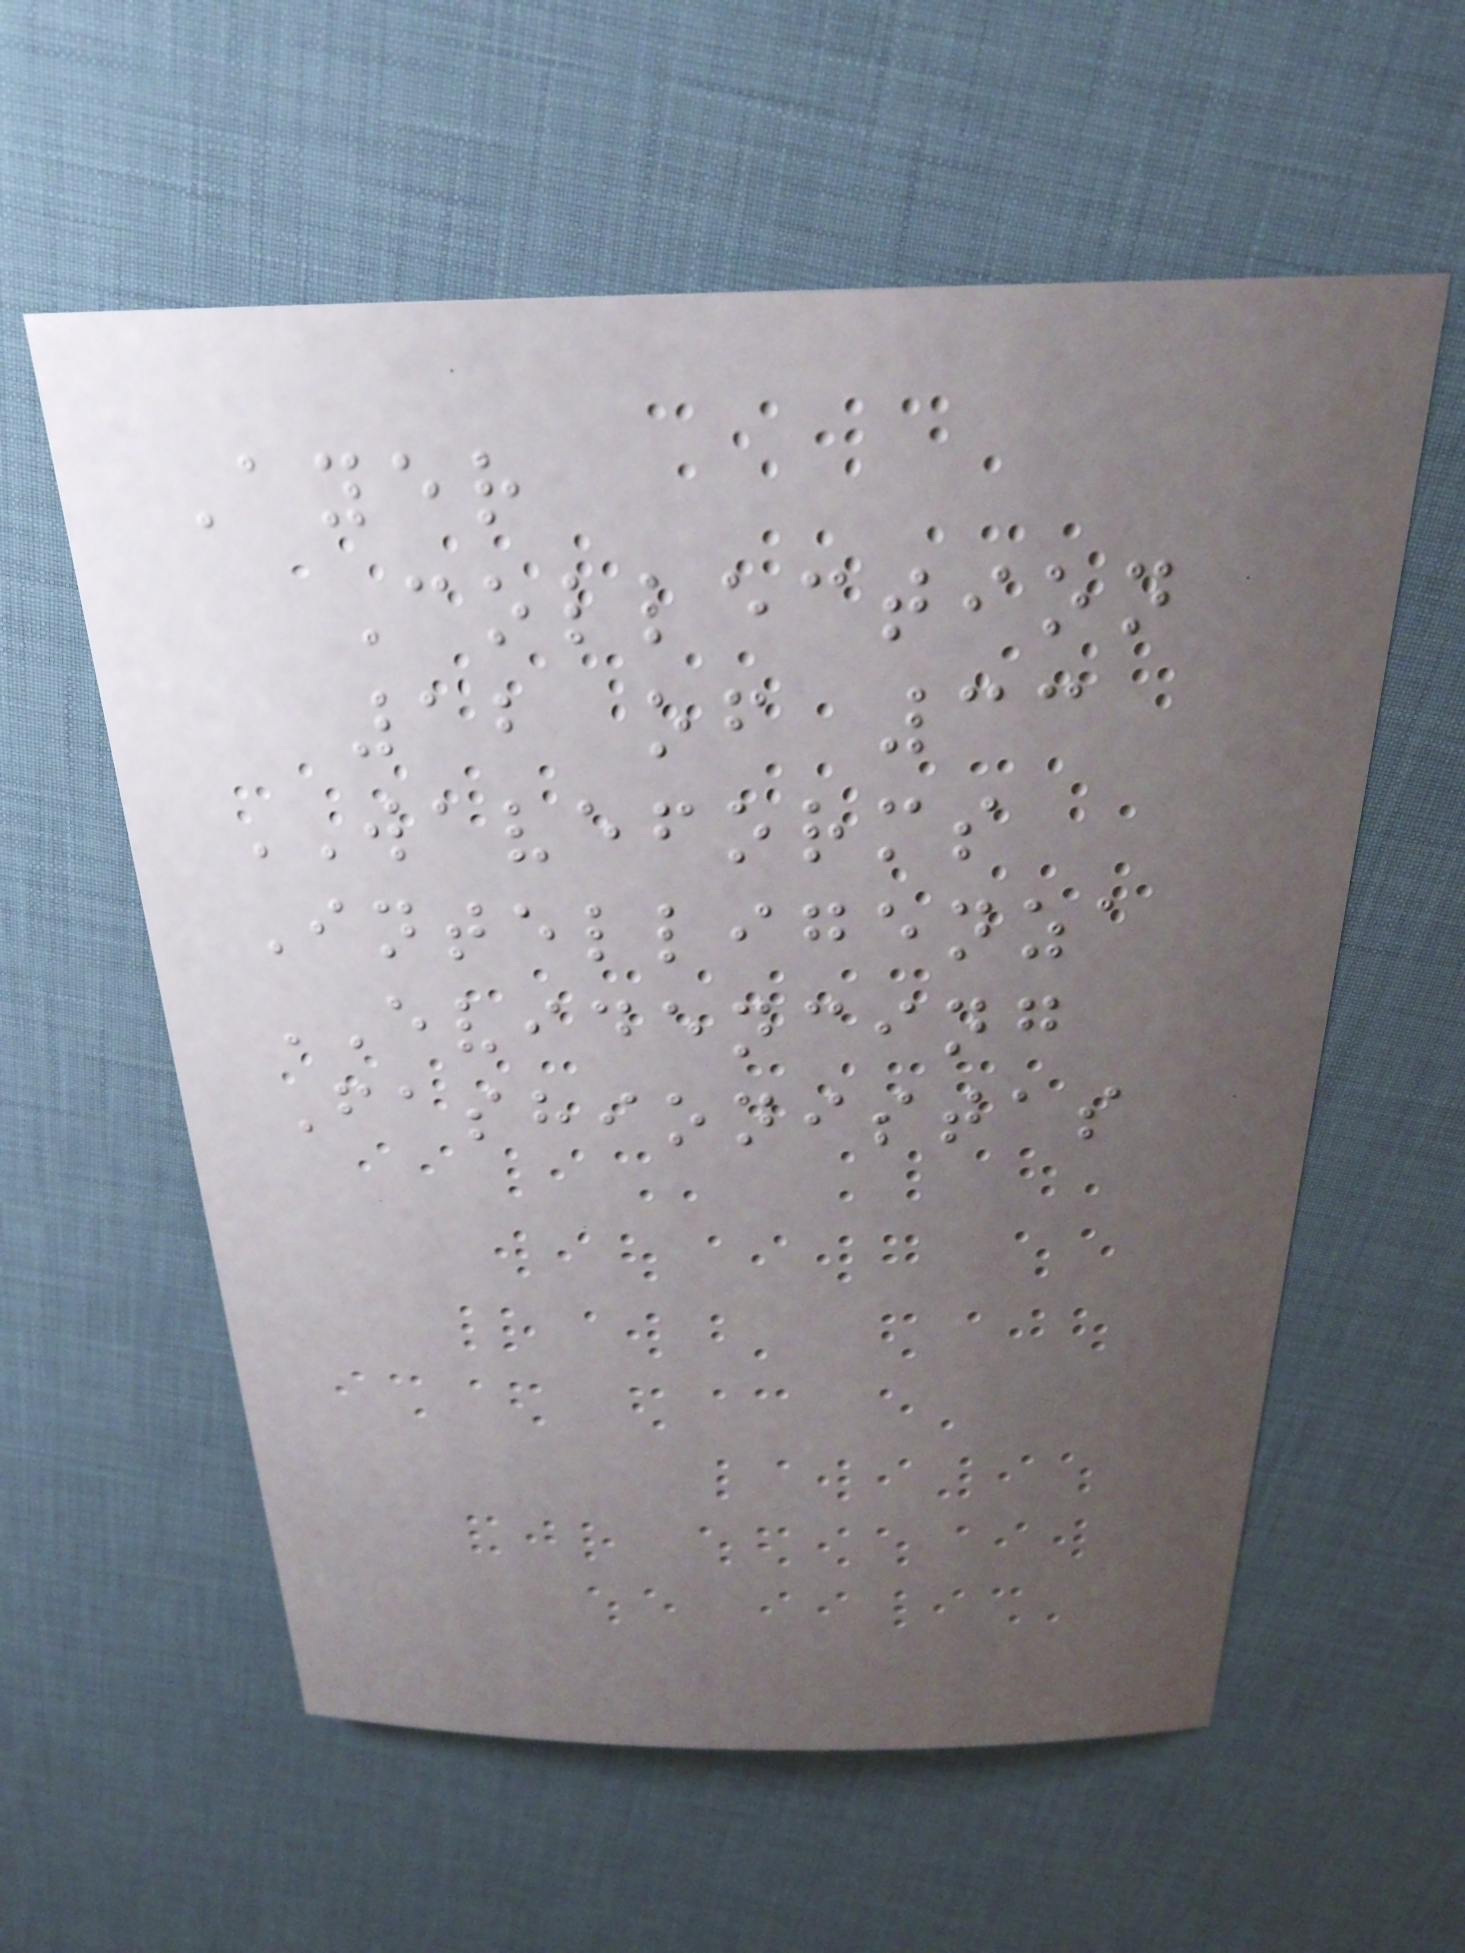Ayer
Collection
12 of 33
WAVEFORMS
Intelligenza
EVIDENCING
Fashionistas
